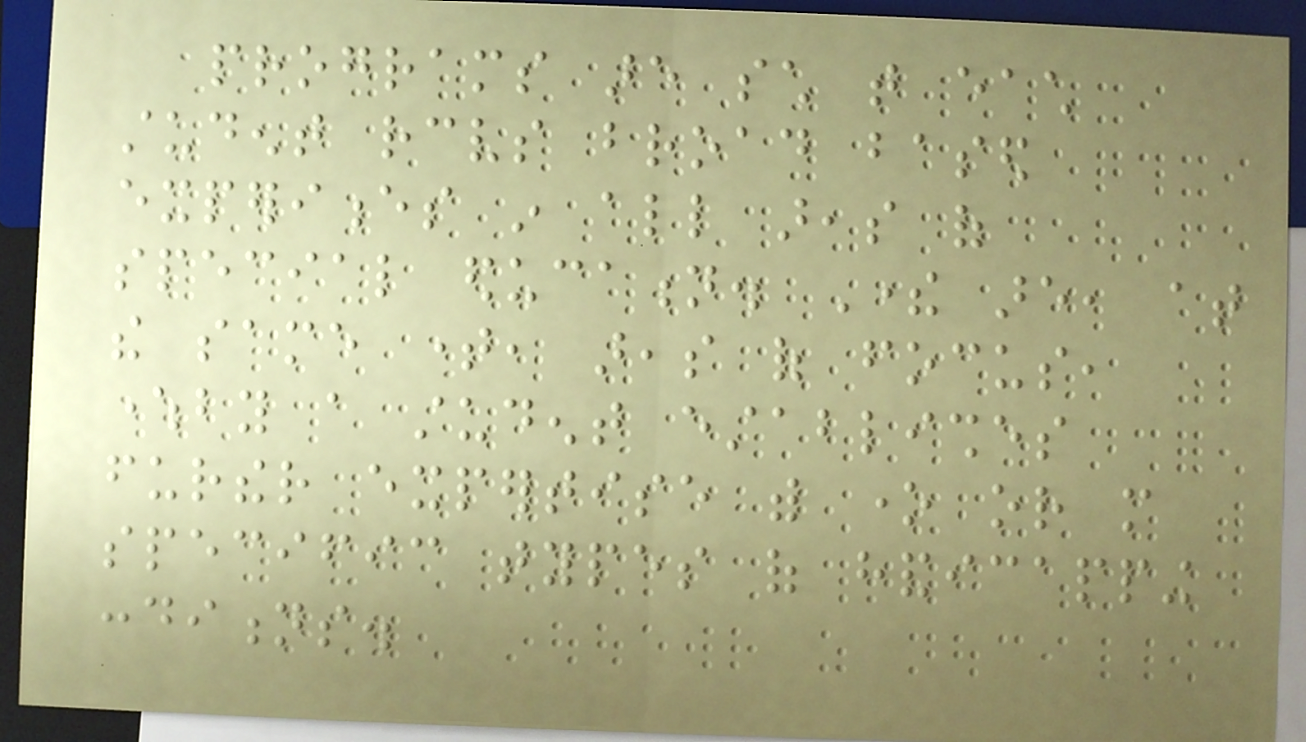programs are such that each
student receives broad based
experiences in all areas of
special education. There are, at
the same time, areas of focus,
whereby a student establishes
further expertise with one or more
specific types of handicapping
conditions.
